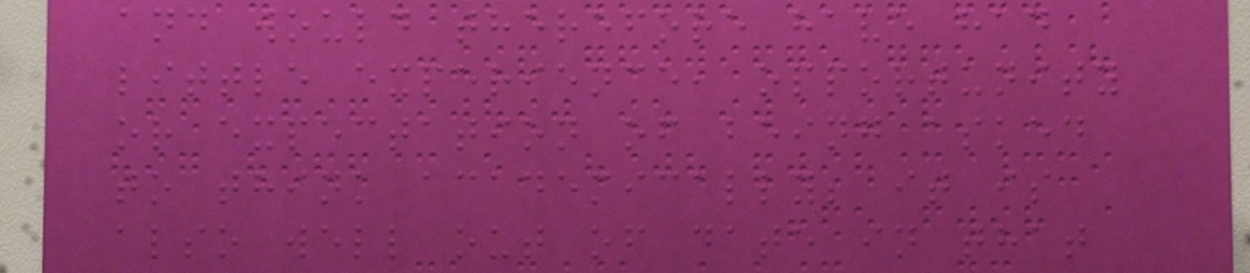and would therefore have had
little experience, opportunity
or expectation of being asked
to think academically; it is
also well out of date in that
